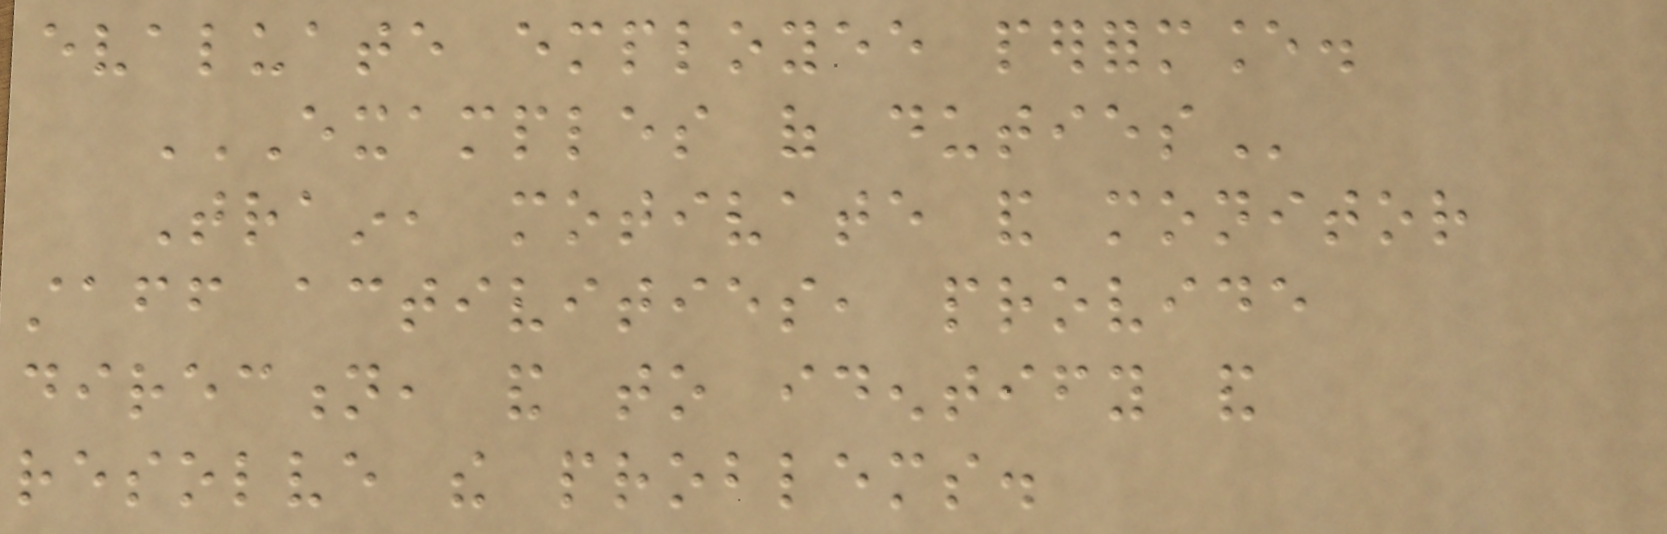evaluate employee performance.
EXAMPLES OF DUTIES
Train, motivate and monitor
staff activities, provide
direction, and to identify and
resolve the problems.
